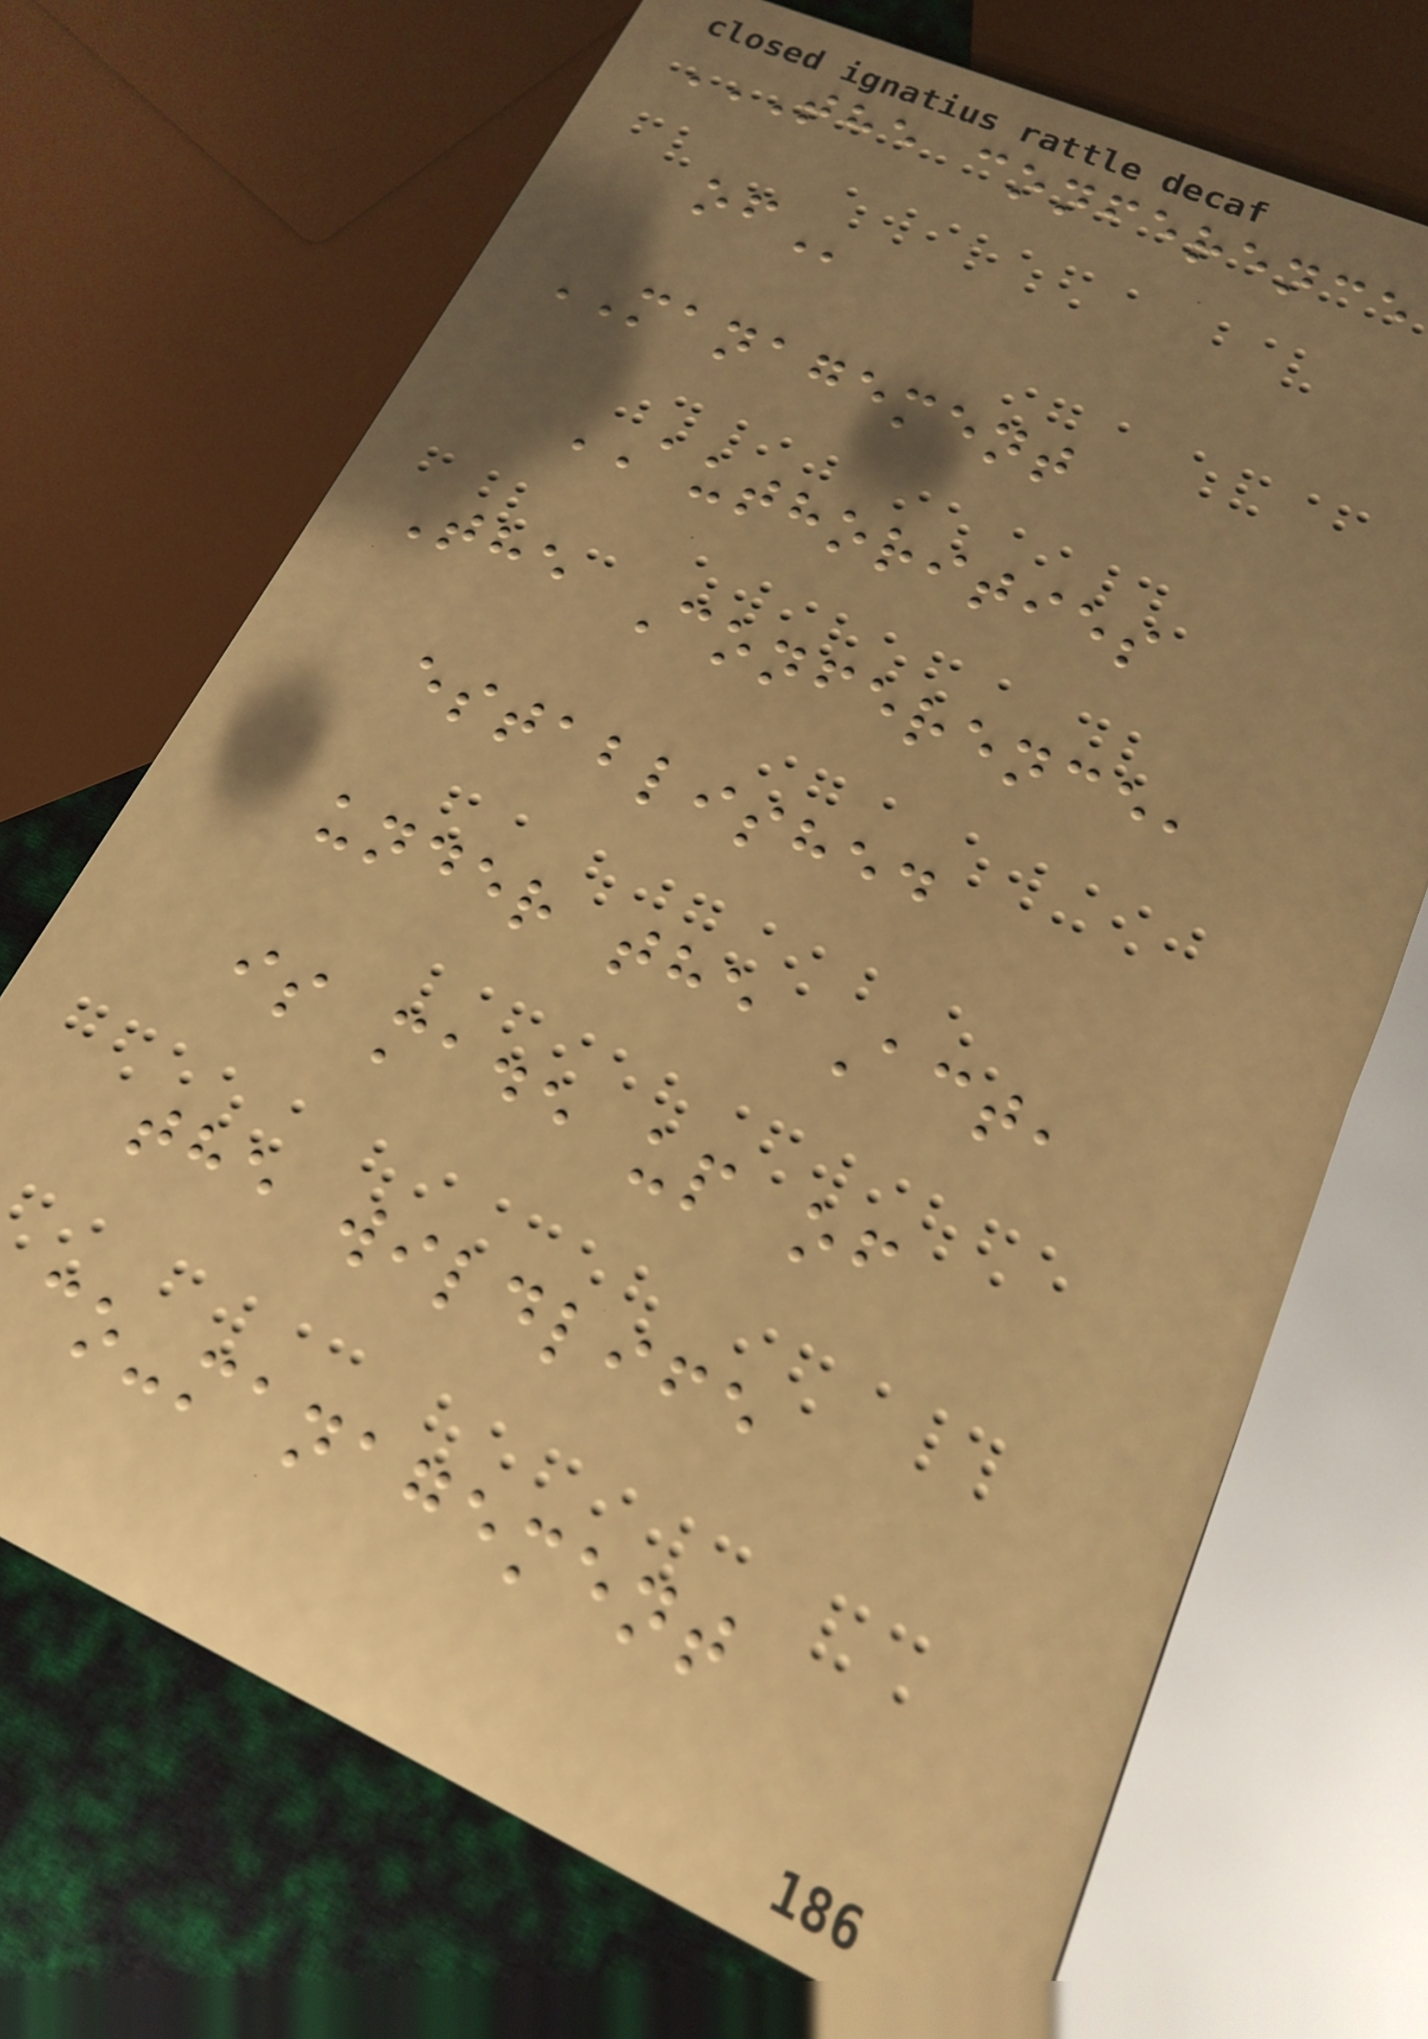THE CONFERENCE
OF
MANAGEMENT
AUTHORITIES
The Conference,
established
under the Act,
is made up of
the wildlife
co-management
